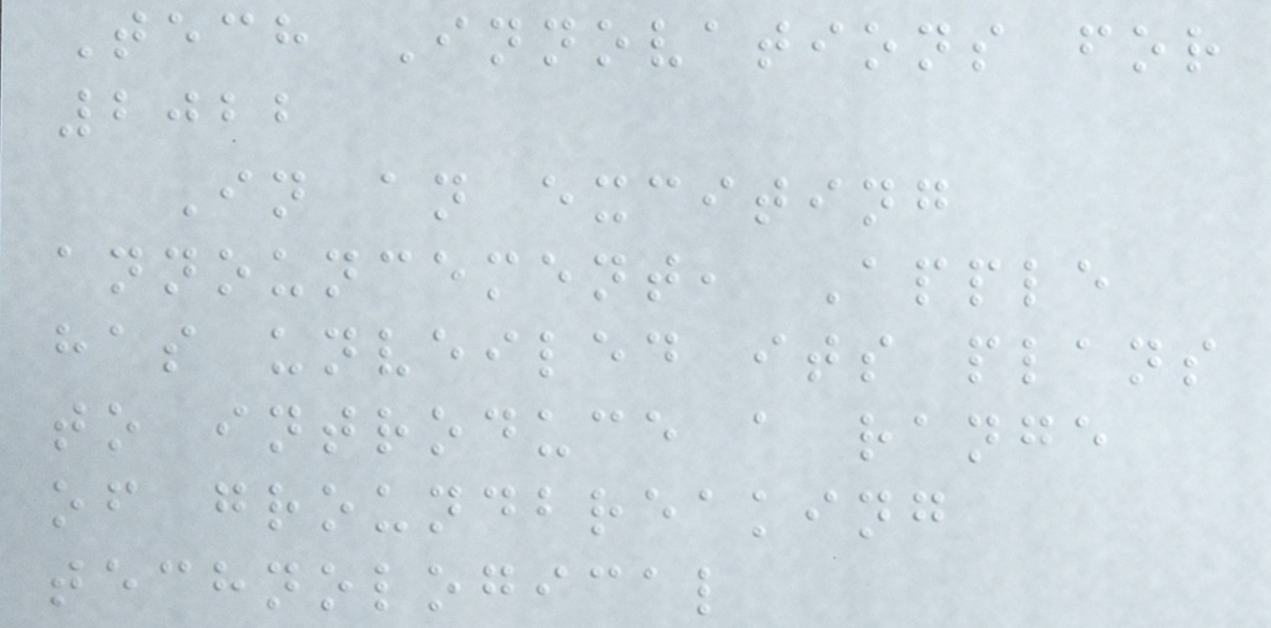Tech Innovations for
2022
In an exciting
announcement, Apple
has unveiled its plans
to introduce a range
of groundbreaking
technological
